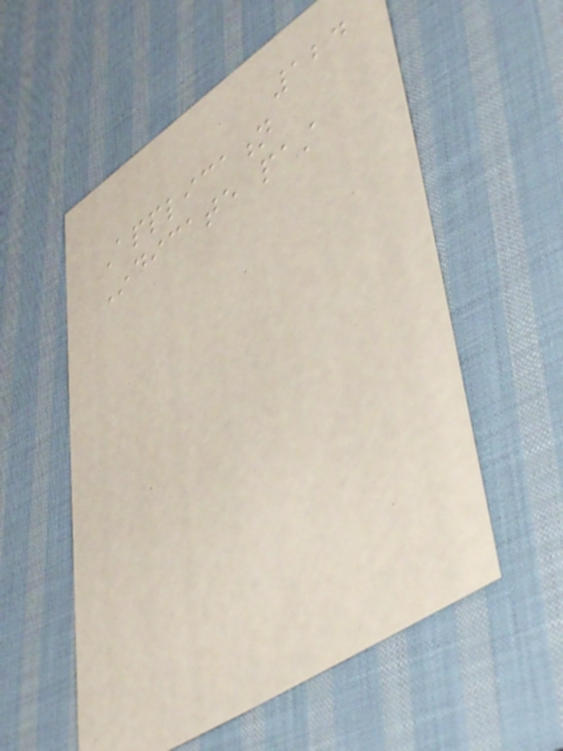124
Application
Indicate past
